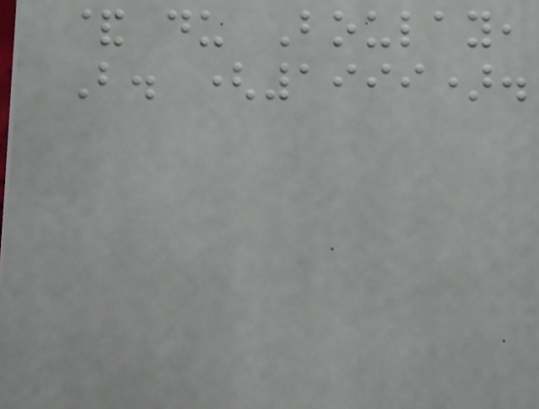& du Boulay,
B. (1999).
